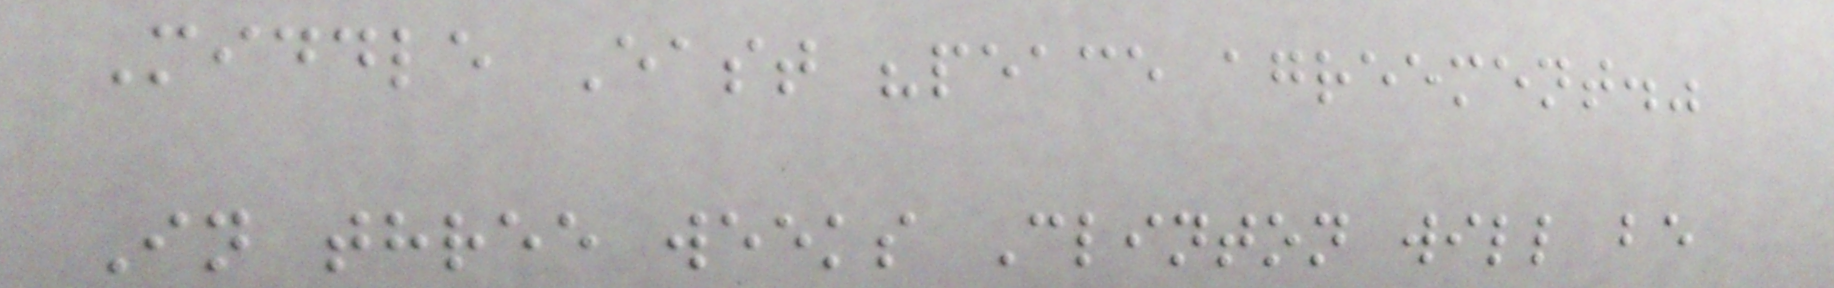Middle East "peace agreement."
In three weeks Clinton will be
